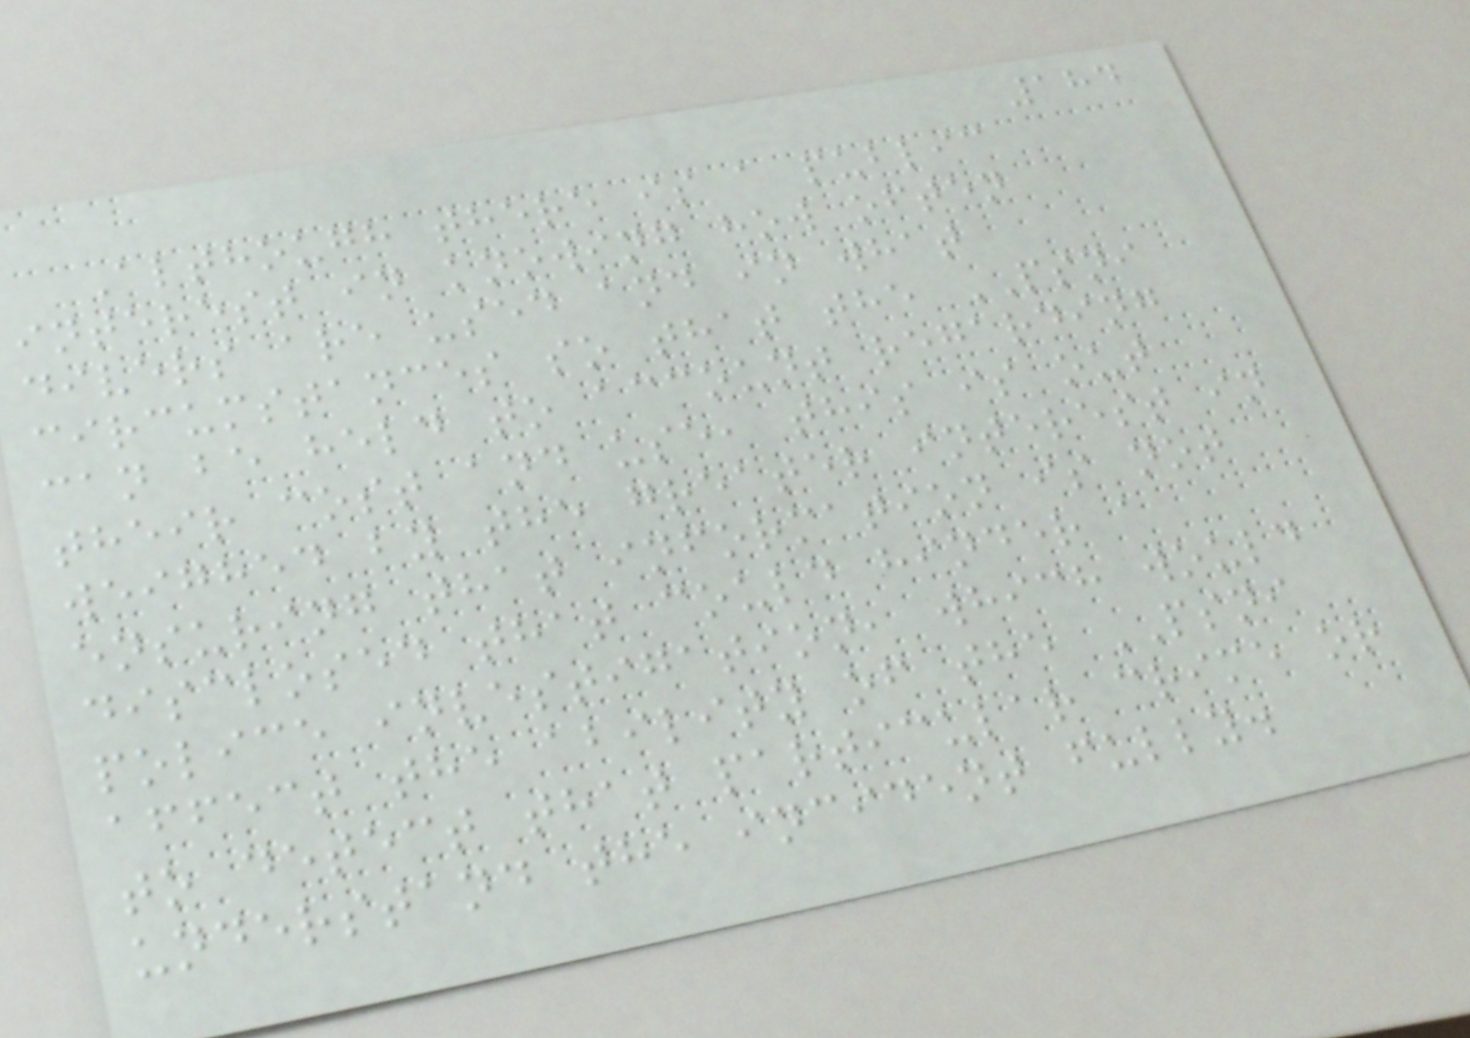184
Although there is a public
interest in knowing how often
divers are used and in what
circumstances so that the PSNI
can be held to account regarding
their cost and use, this is out
weighed by the greater interest in
ensuring that information is not
disclosed that could hinder a
police investigation, which would
affect the ability of the PSNI
to detect that particular crime or
understand the incident fully.
